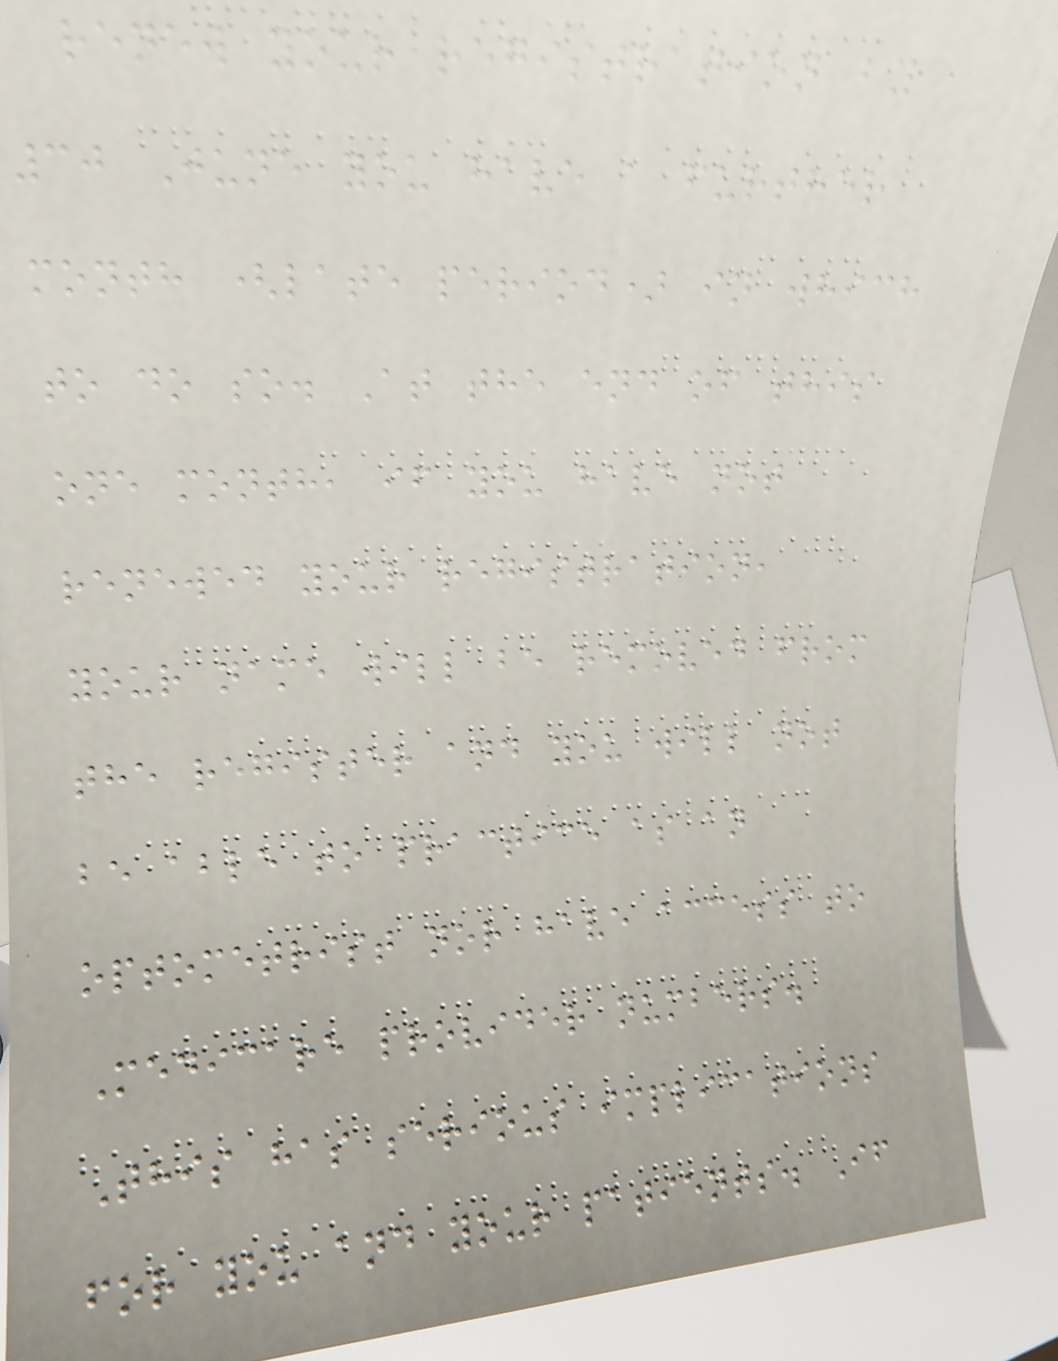renew your registration by
30 June you have a further
month (late period) in which
to do so. At the end of this
one month, if you have not
renewed your registration,
your name will be removed from
the register and you will not
be able to practice as an
optometrist nor have access to
Medicare provider numbers.
This has serious implications
for you and your patients. If
